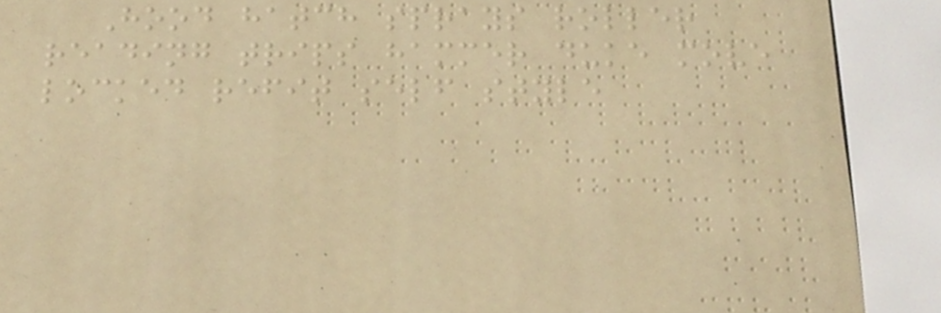Hood hatch sprays roller
reading trips hammer duke move
locked refit self style
